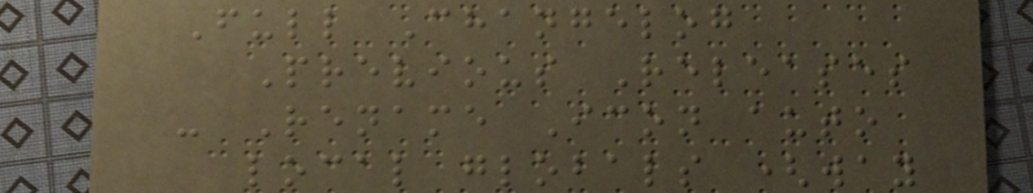Full Changelog
Previous Releases
- Rename Icon auto
local globals (way
